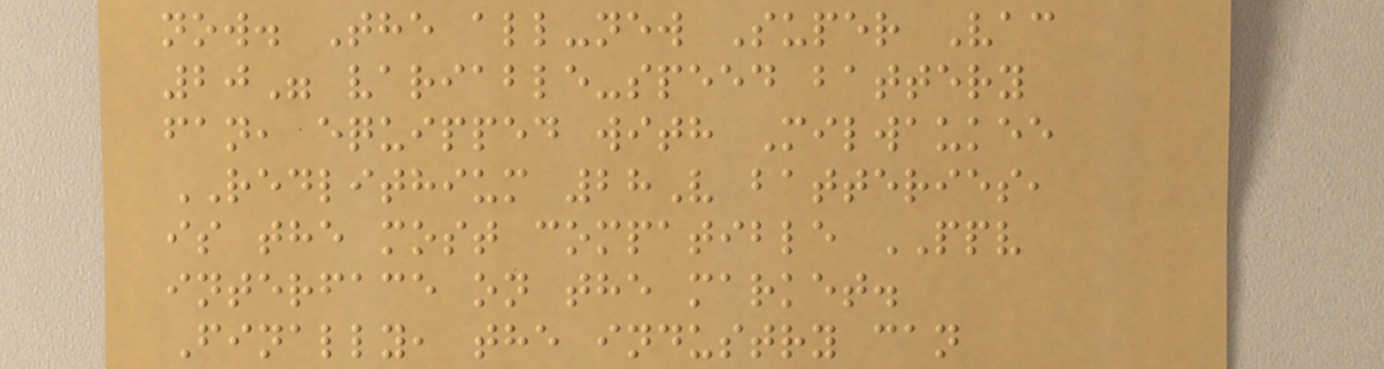now. The all-new Super Vac
20" variable-speed battery
fan, equipped with Milwaukee
REDLITHIUM 28V batteries,
is the most compatible PPV
interface on the market.
Finally, the industry can
